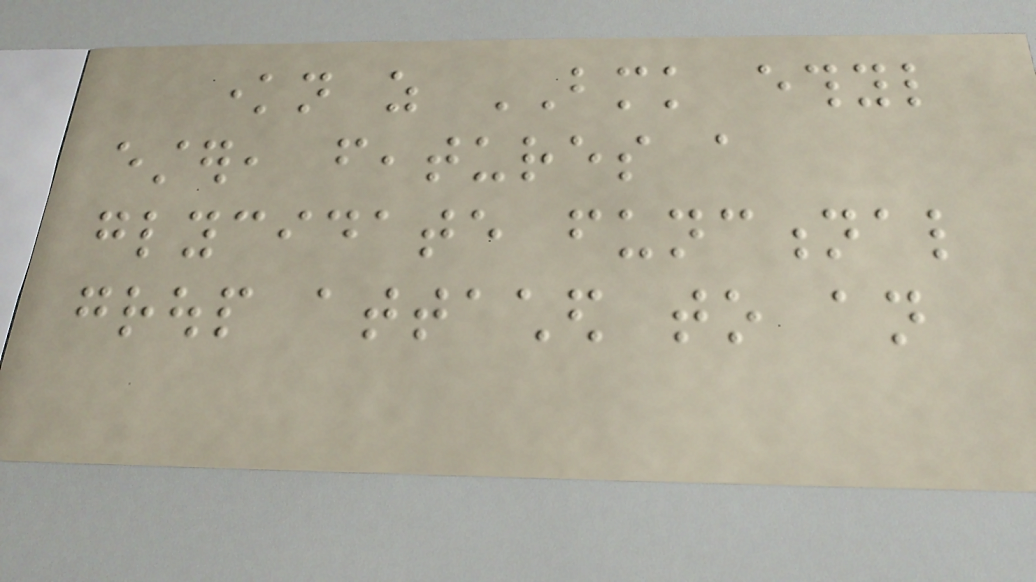known as BMK ethyl
ester, features a
glycidate functional
group attached to an
